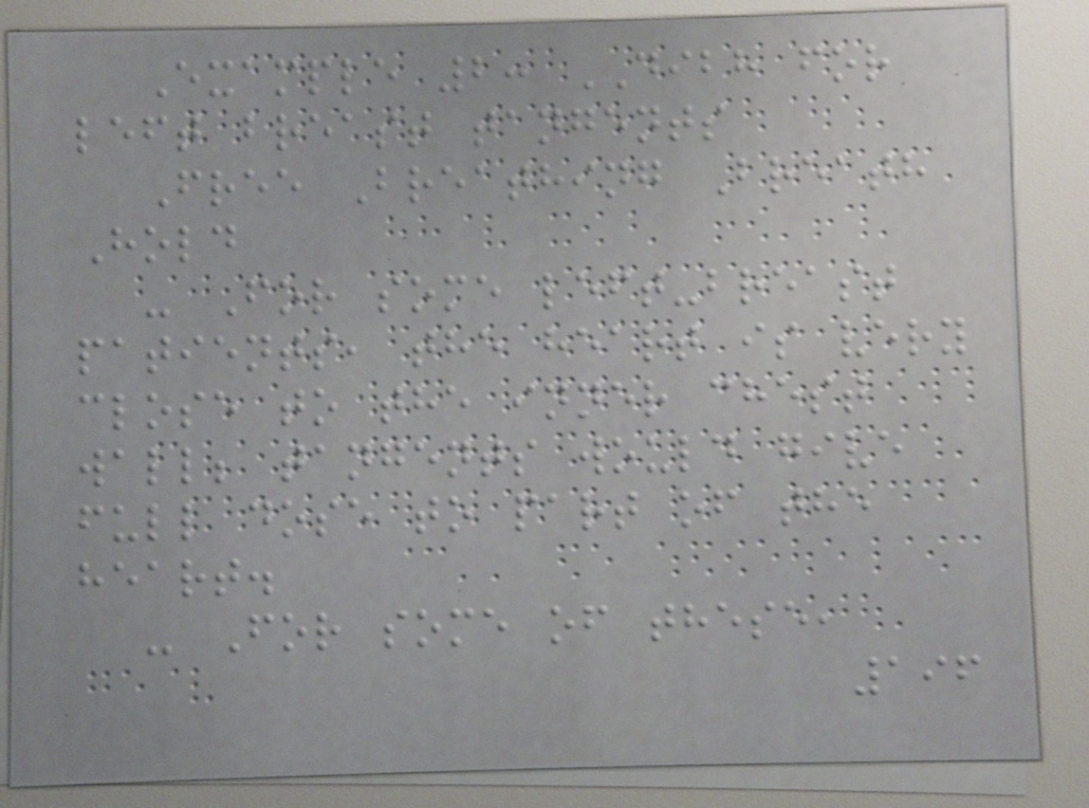Example 2: DIBH for
left breast tangents
Free Breathing Breath
Hold
- For some left-breast
patients, the heart is very
close to the inner chest
wall; tangents would give
full dose to part of the
heart.
- For some of these,
196
